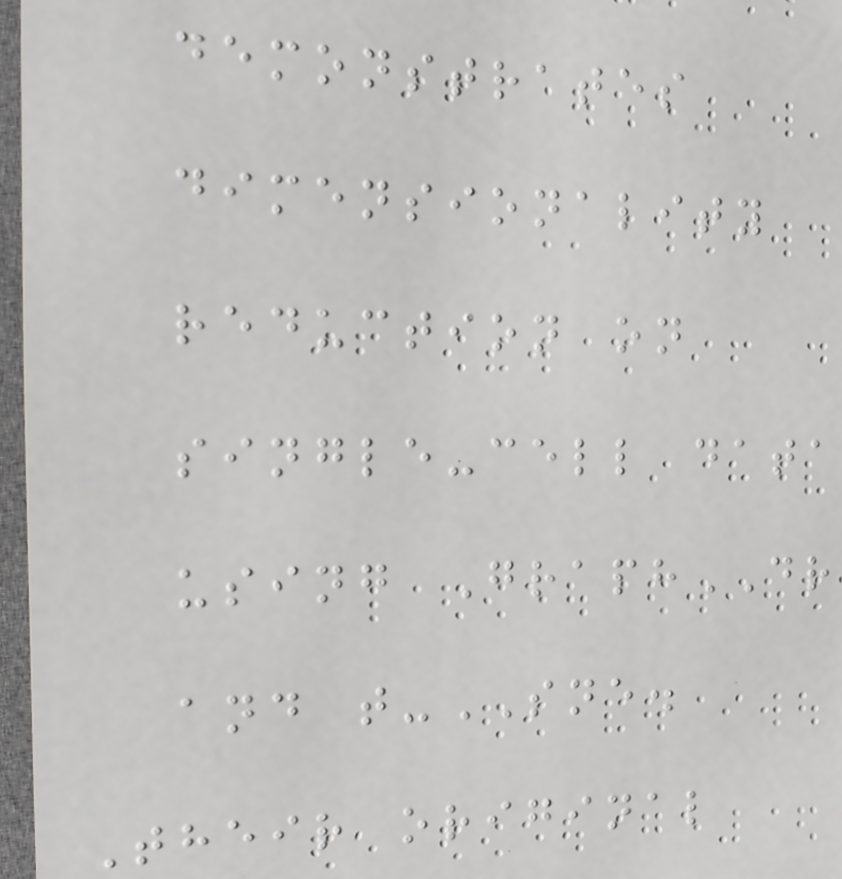demonstrates
dimensionality
reduction on
single-cell data
using GraphDR
and t-SNE.
Their original
